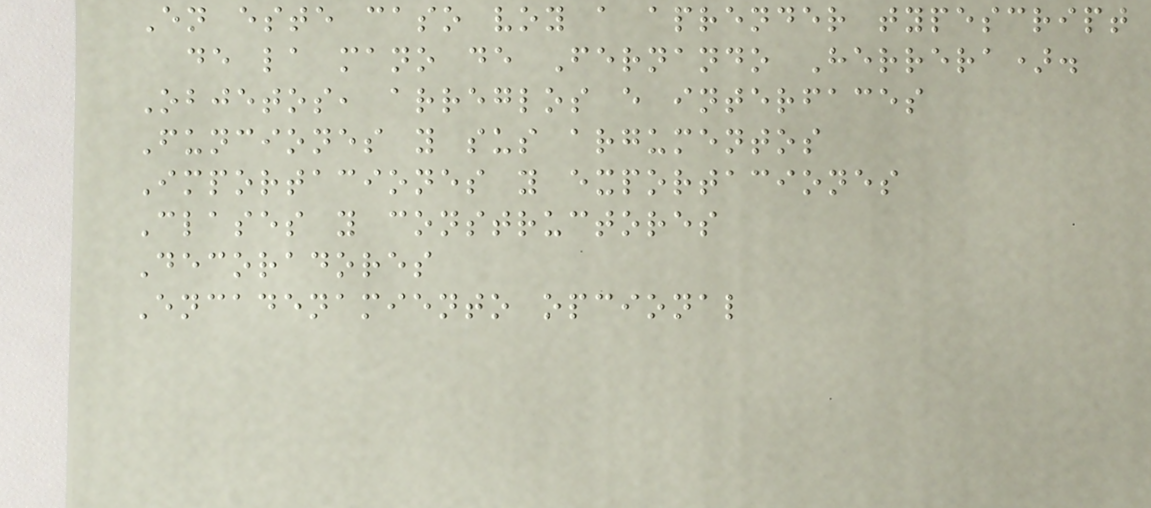En este caso voy a aprender typescript
de la mano de Fernando Herrera).
Objetos, arreglos e interfaces
Funciones y sus argumentos
Importaciones y exportaciones
Clases y constructores
Decoradores
Encadenamiento opcional
